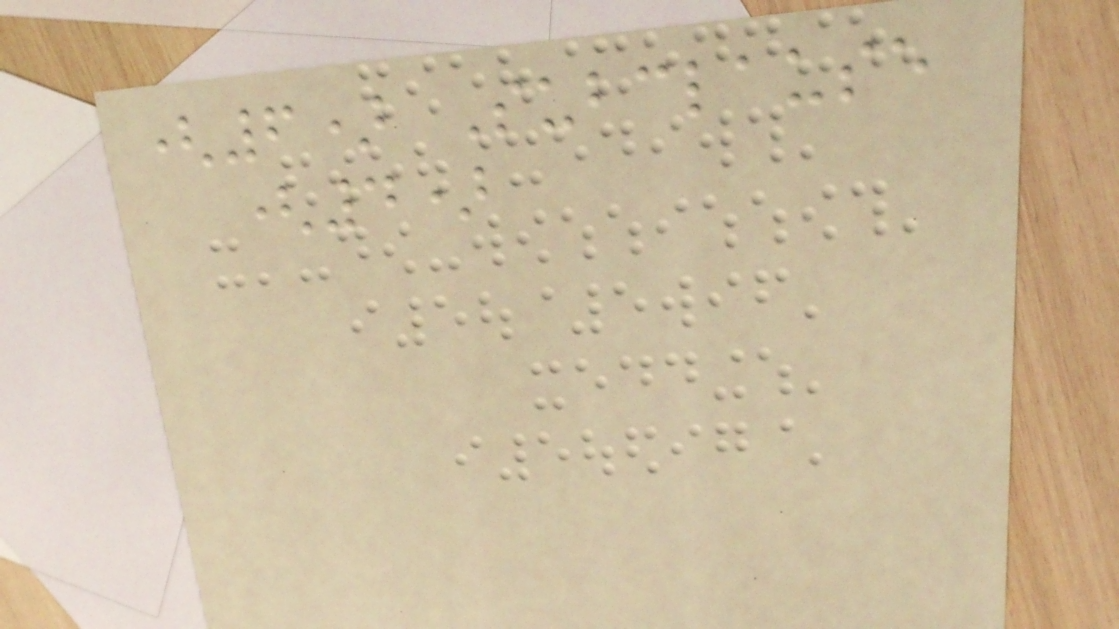(6) Subclause
(4)
